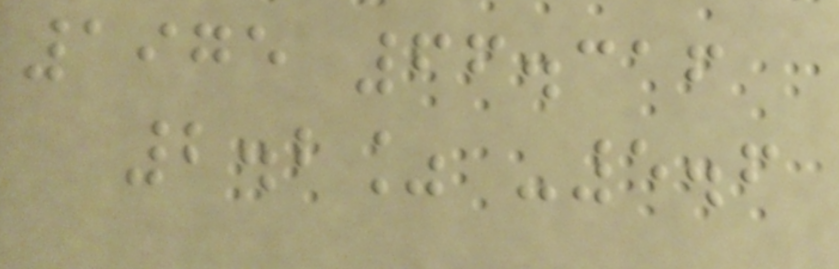1975 66.316
2.2% -5.6
